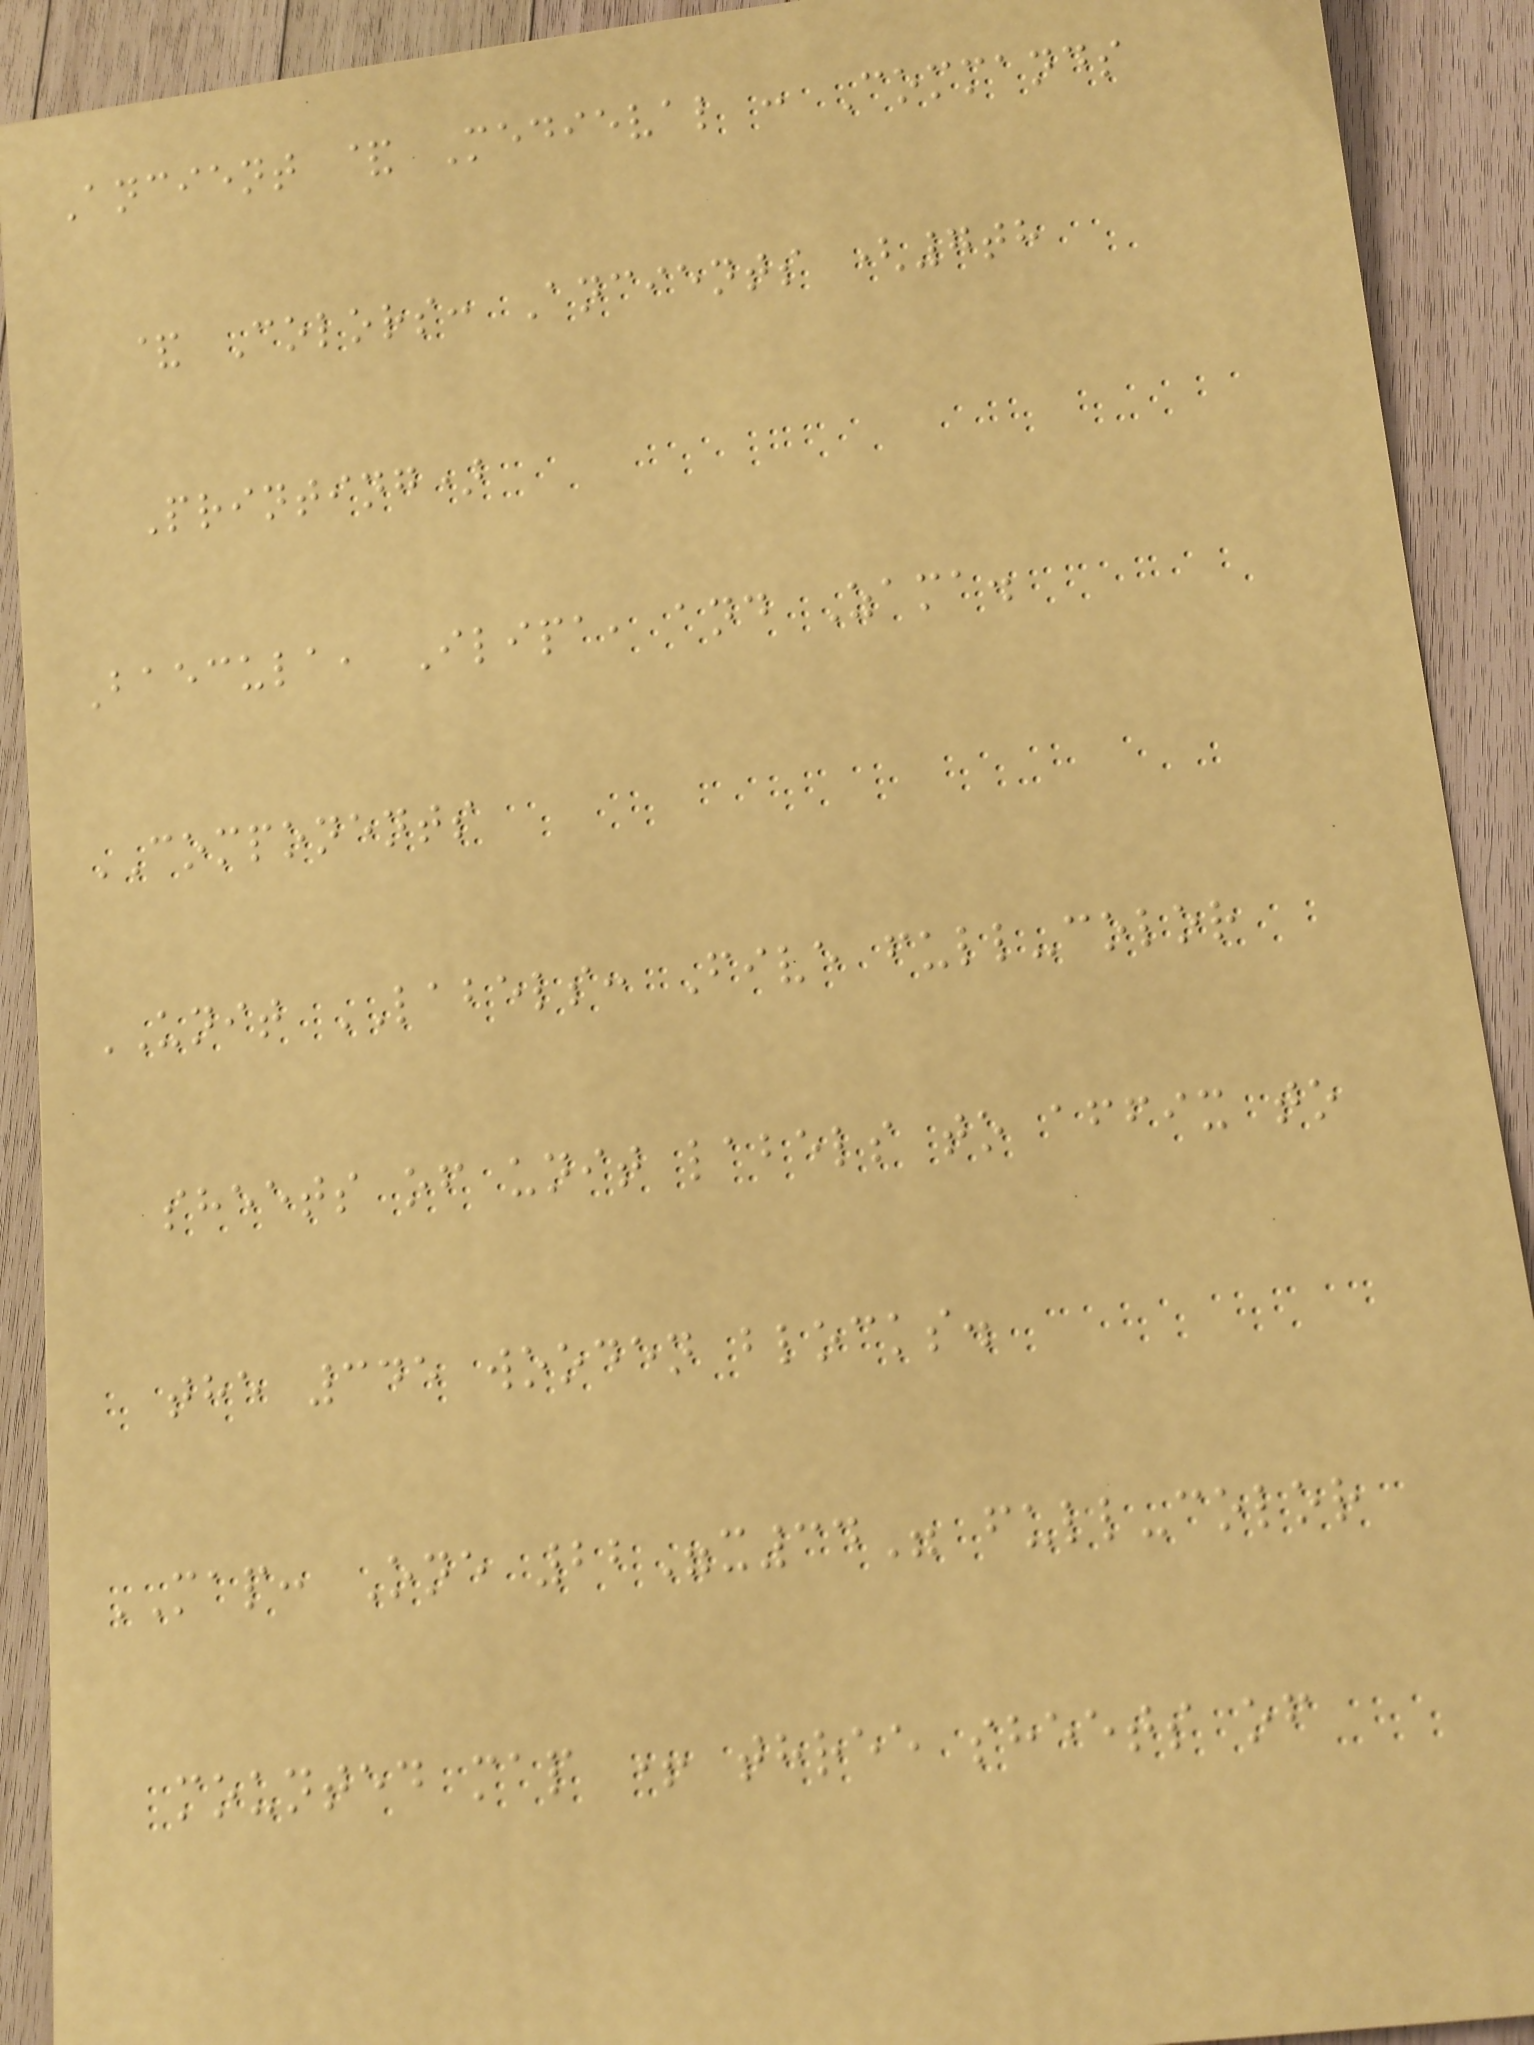Ancient & Medieval : Commands
& Colors: Ancients (7th
Printing)
Baecula, Ilipa, and Zama.
COMPONENTS
UNIT LABELS: Five full-color
sheets of unit labels to affix to
the 345 wooden blocks.
MAP: One 22"x34" full-color
mounted map + three sheets of
